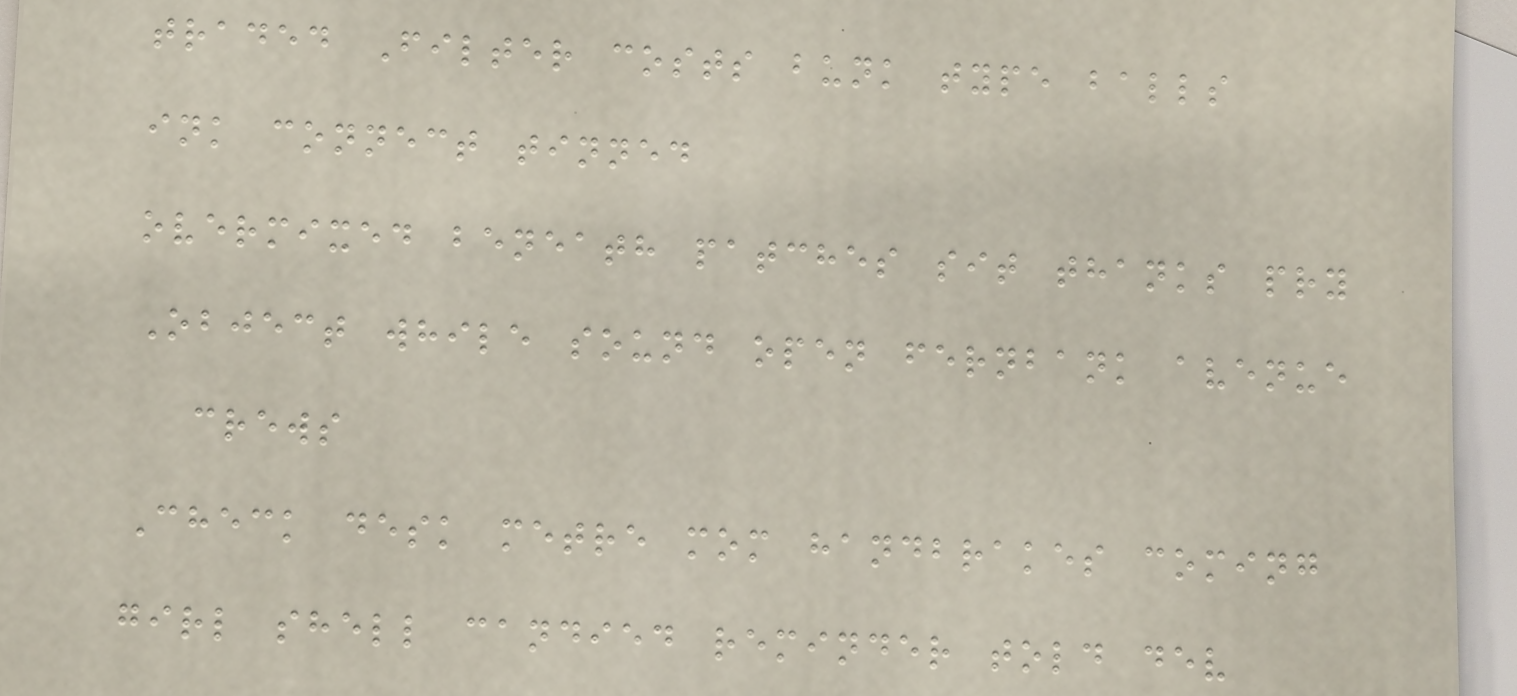traded Filter costs bunk type balls
ink connect tinned
overmixed beneath patches sit thanks pry
Object while sound open fernbank avenue
crews
Check desk metre mom handbrakes coming
girl shell candied reminder told dev
